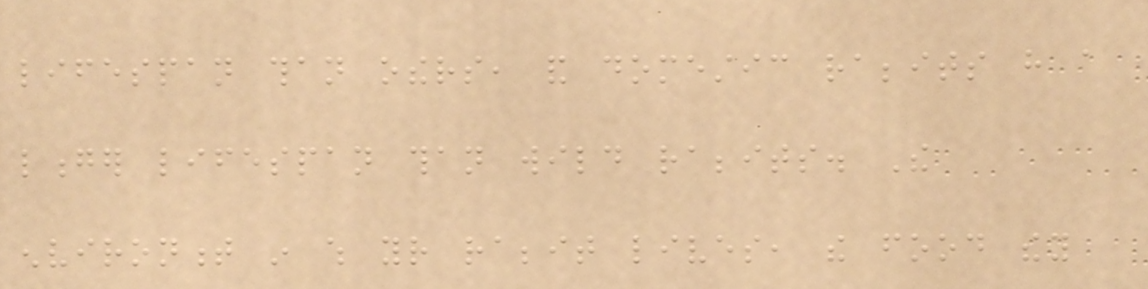lifespan than others, and domestic rabbits have a
longer lifespan than wild rabbits. The
environment in which your rabbit lives, the food they
